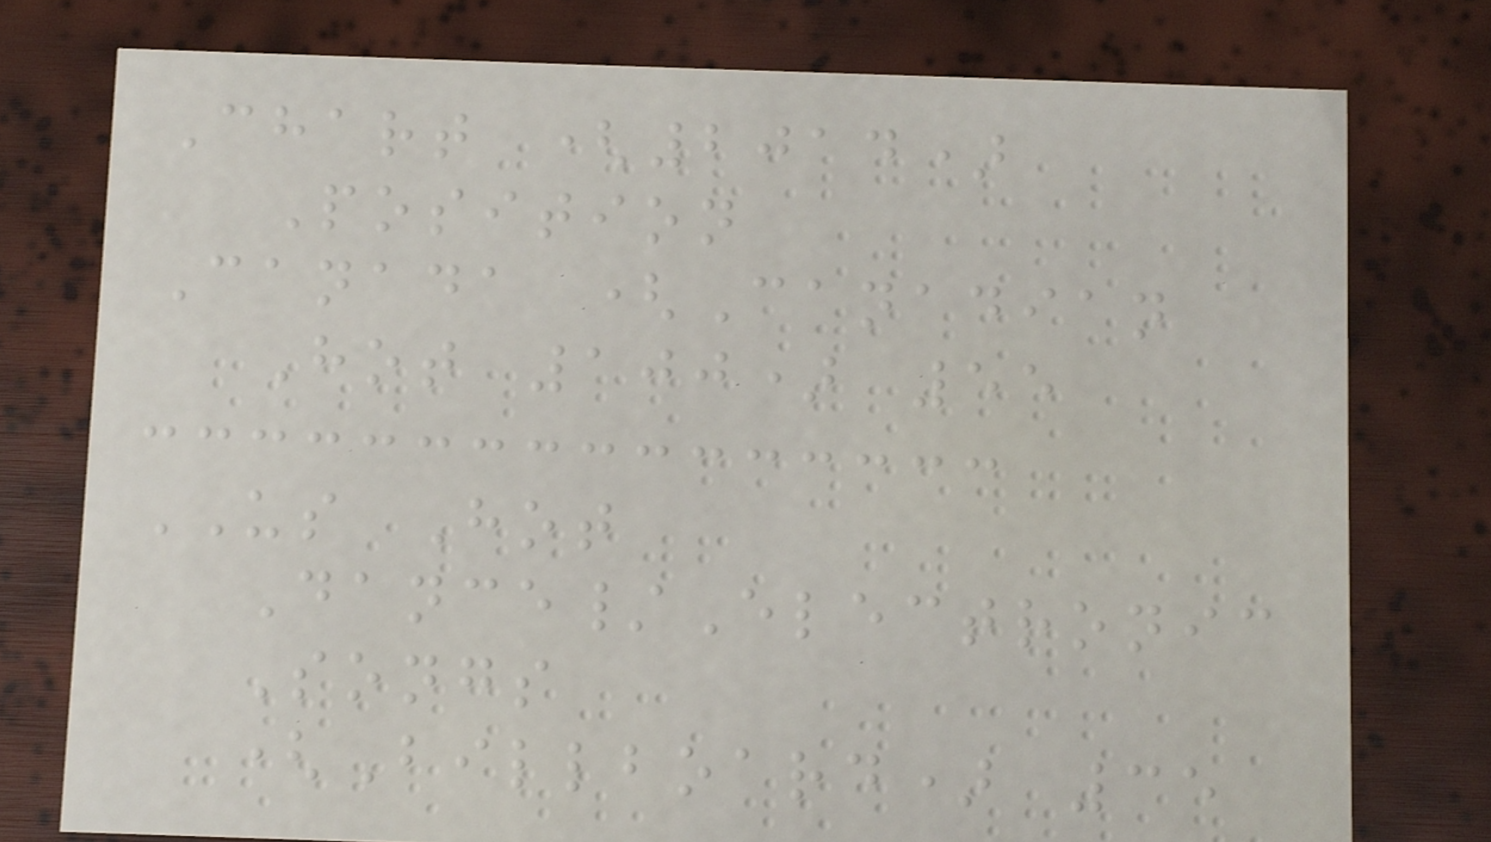Chart (2014)
Position
Canada (Canadian
Hot 100) 55
US Hot
Dance/Electronic
Songs
(Billboard) 35
